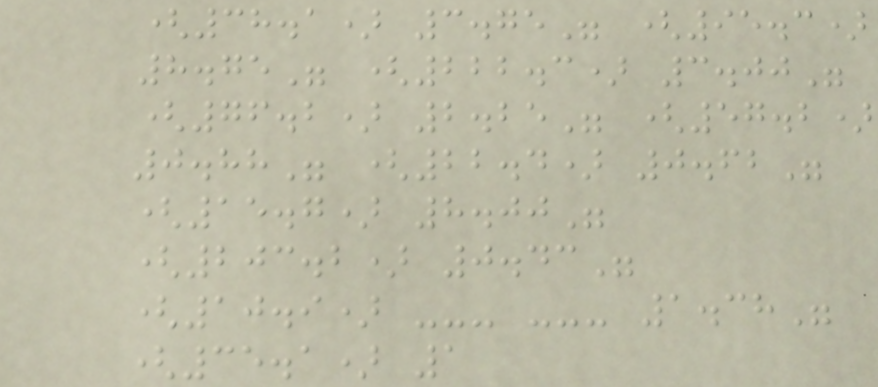(38.1) 3.75" (95.3)
8.75" (222.3) 3.00"
(76.2) 2.25" (57.2)
0.88" (22.4) 0.62"
(15.7) 8.00"
(203.2) 0.43"
(10.9) --- --- 1.38"
(35.1) 1
